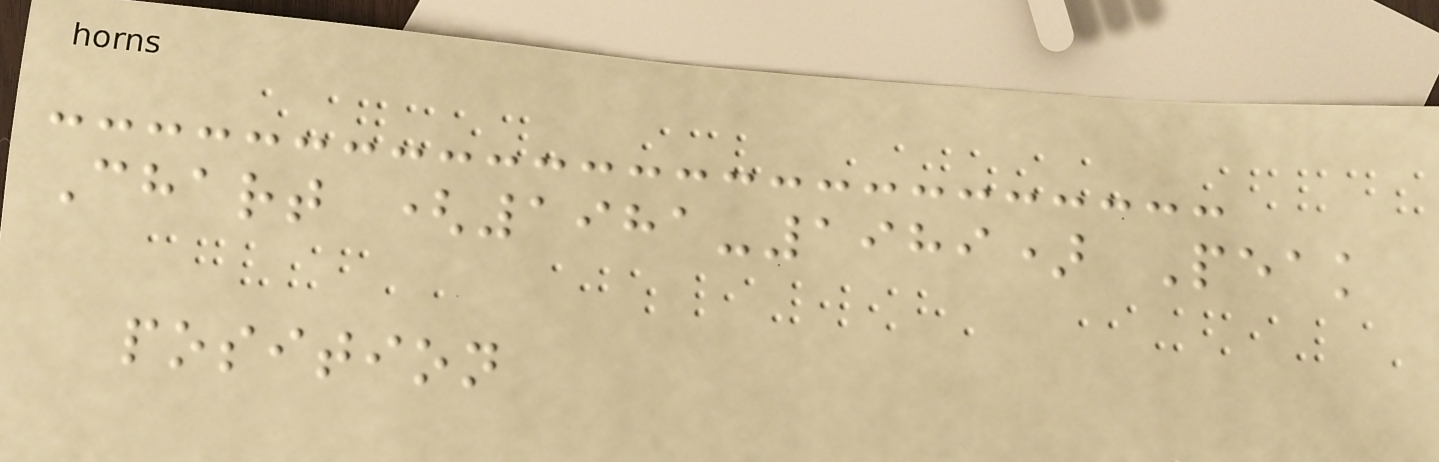Chart (1981-1989) Peak
position
